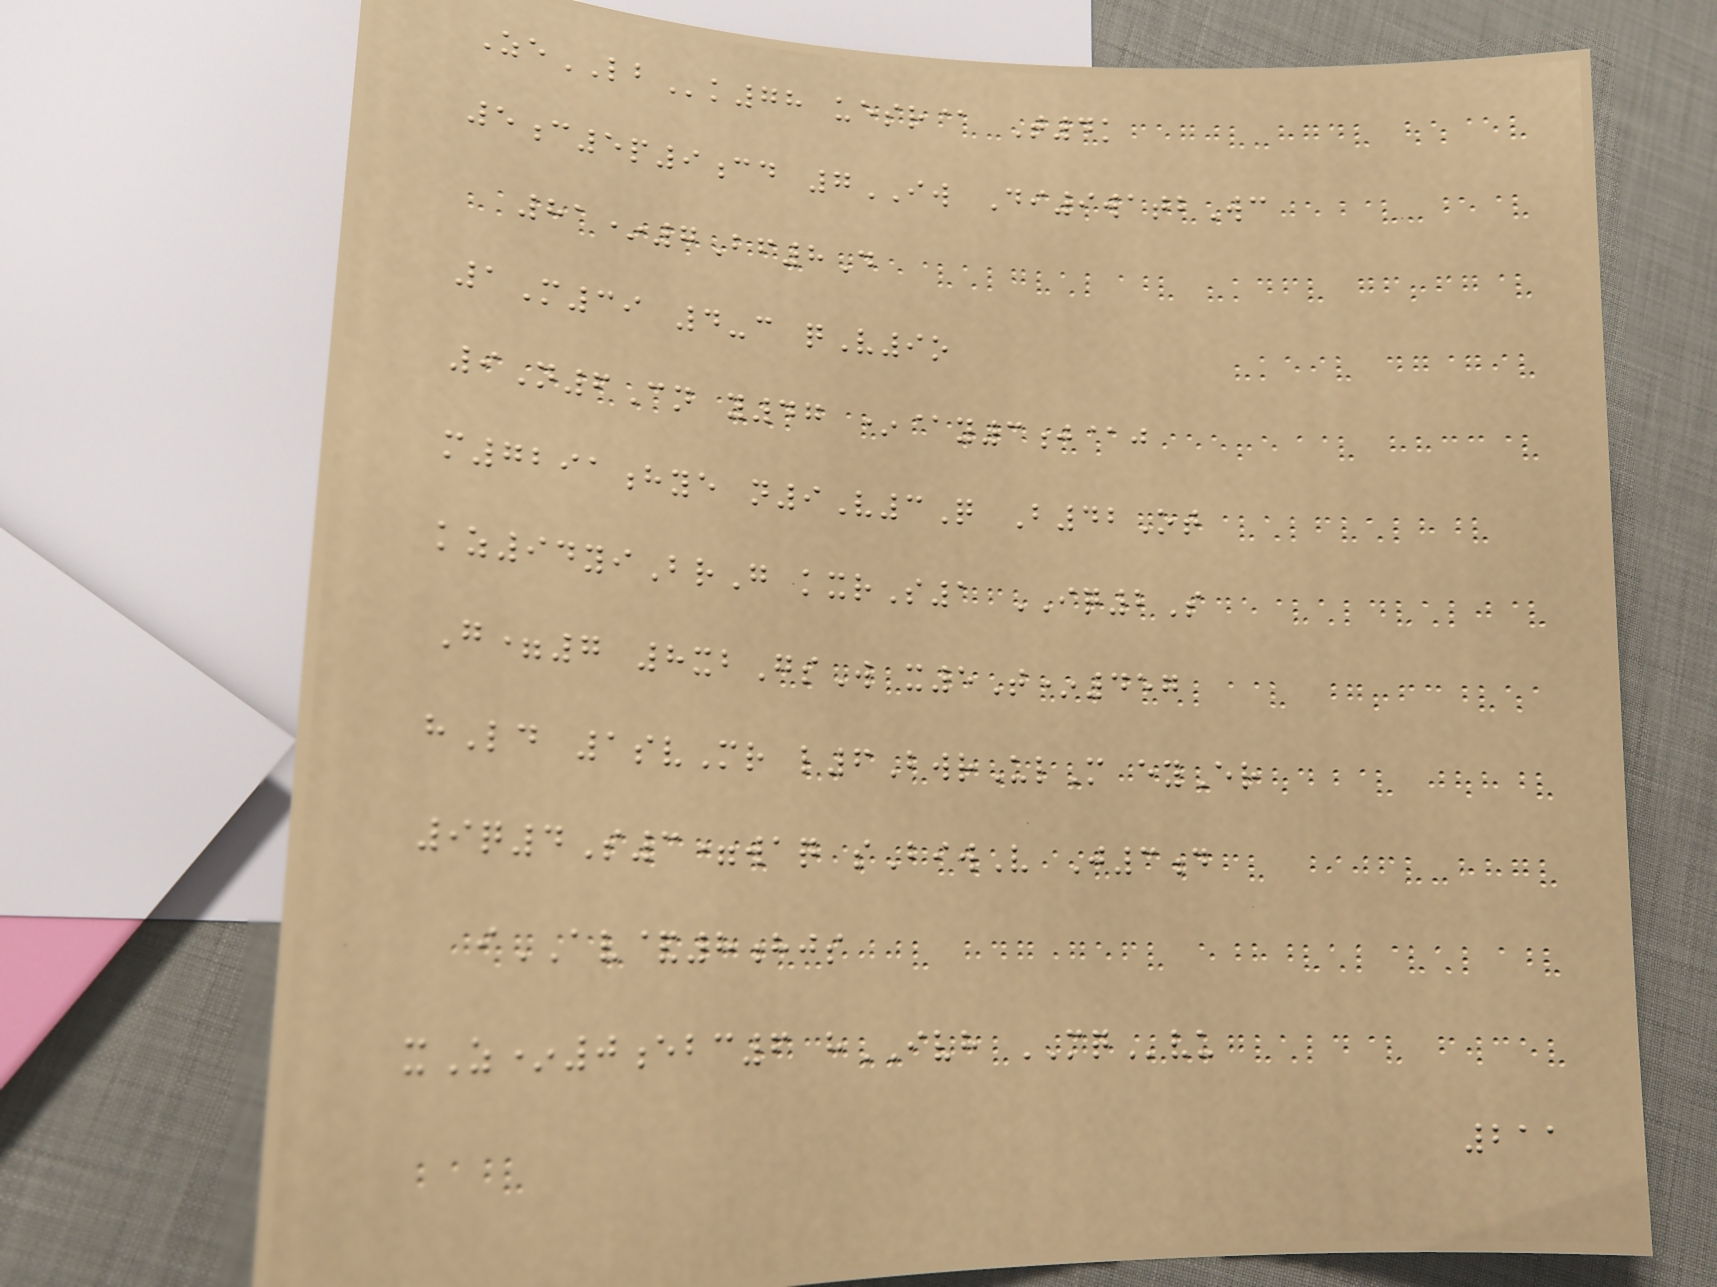ZeLBk78 uesr@ T4k
5c5p9cd 7IW Di9watbWc
81*7Bf8D
1M39 4-c qV9o
9N6Cn y47 *@y3j@j
m7291hye n9V3Q B42Ot
kz94yiBrG kxrS1 IQ2S
G=7 8xbGsW x5T*457
hLd 1svMr l6BwrUlM eyEr
9q4S3=waq sBiwV J3d
iAV&8hjs
xZ*0ebc6 hIVH MQvu
211
